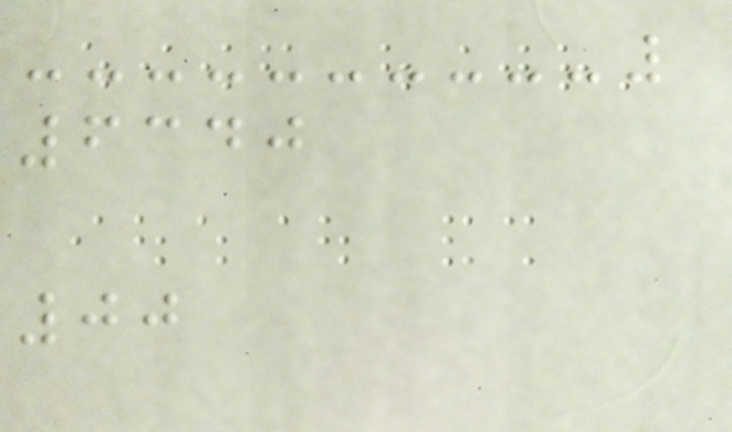6340
00
